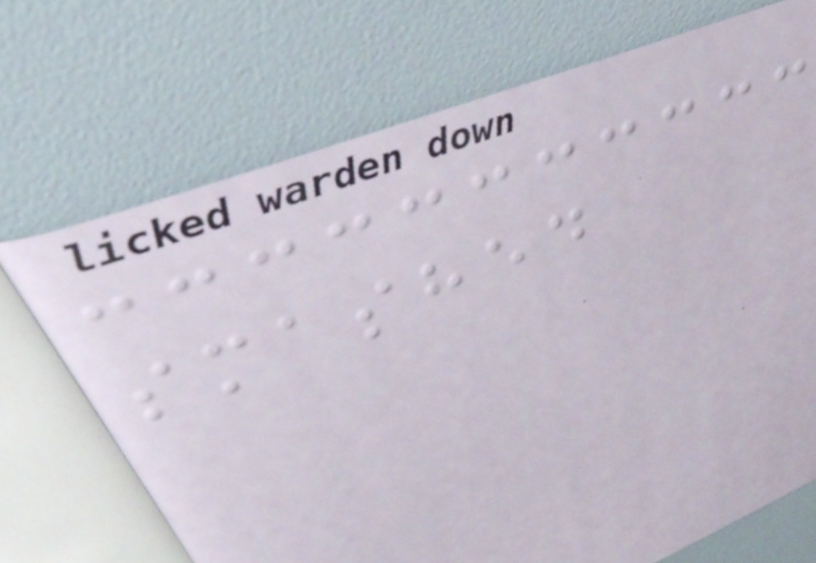smashed
